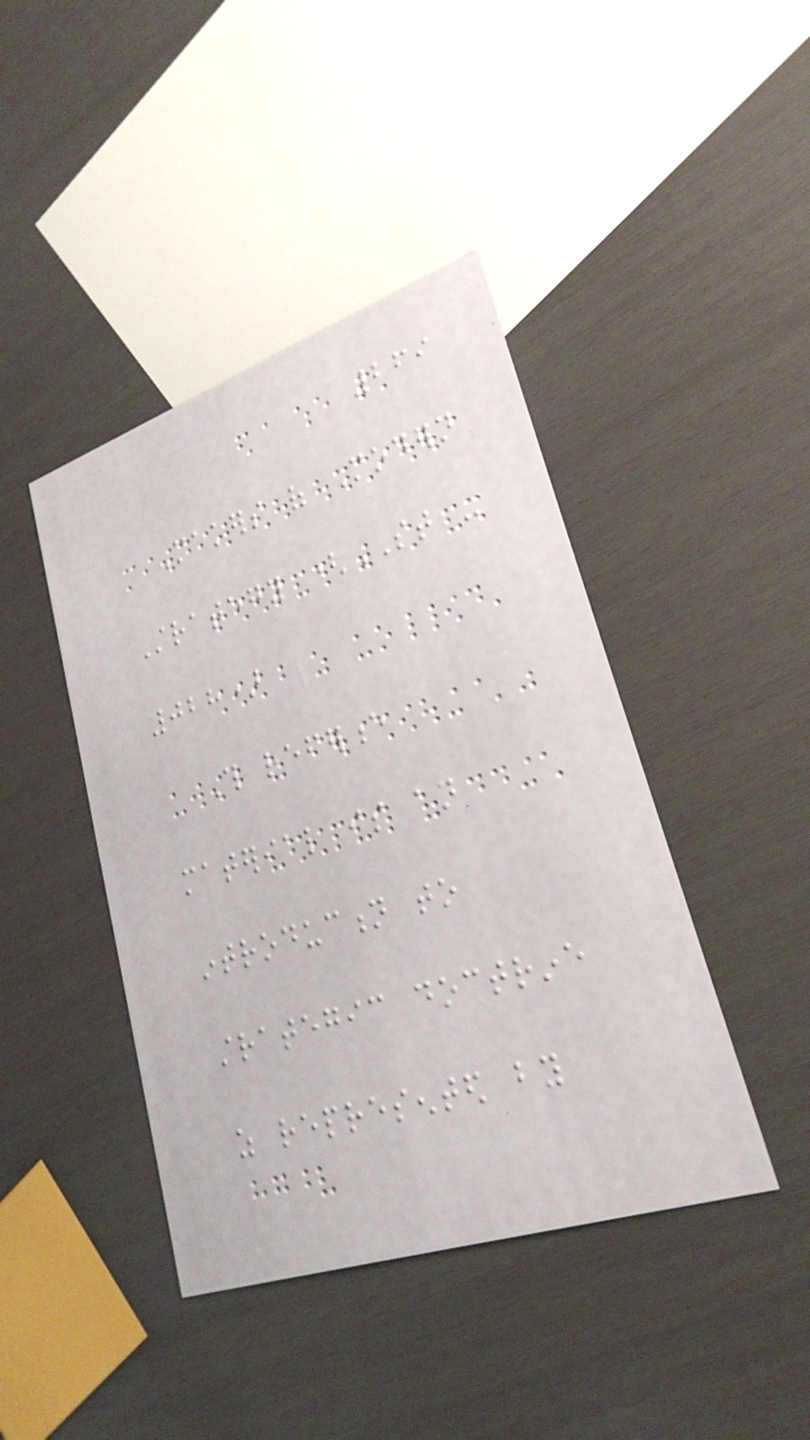269
Makers of Modern
Strategy (ST -
028)
This reference
material is an
introduction to
strategic doctrine
as represented by
